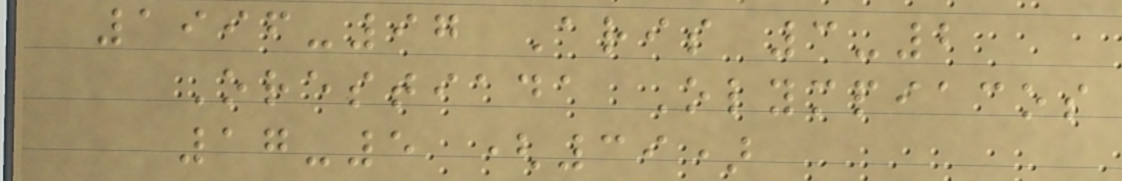1996-97 Aris 3-2
Orestiada Olympiacos
17-5 (39)
